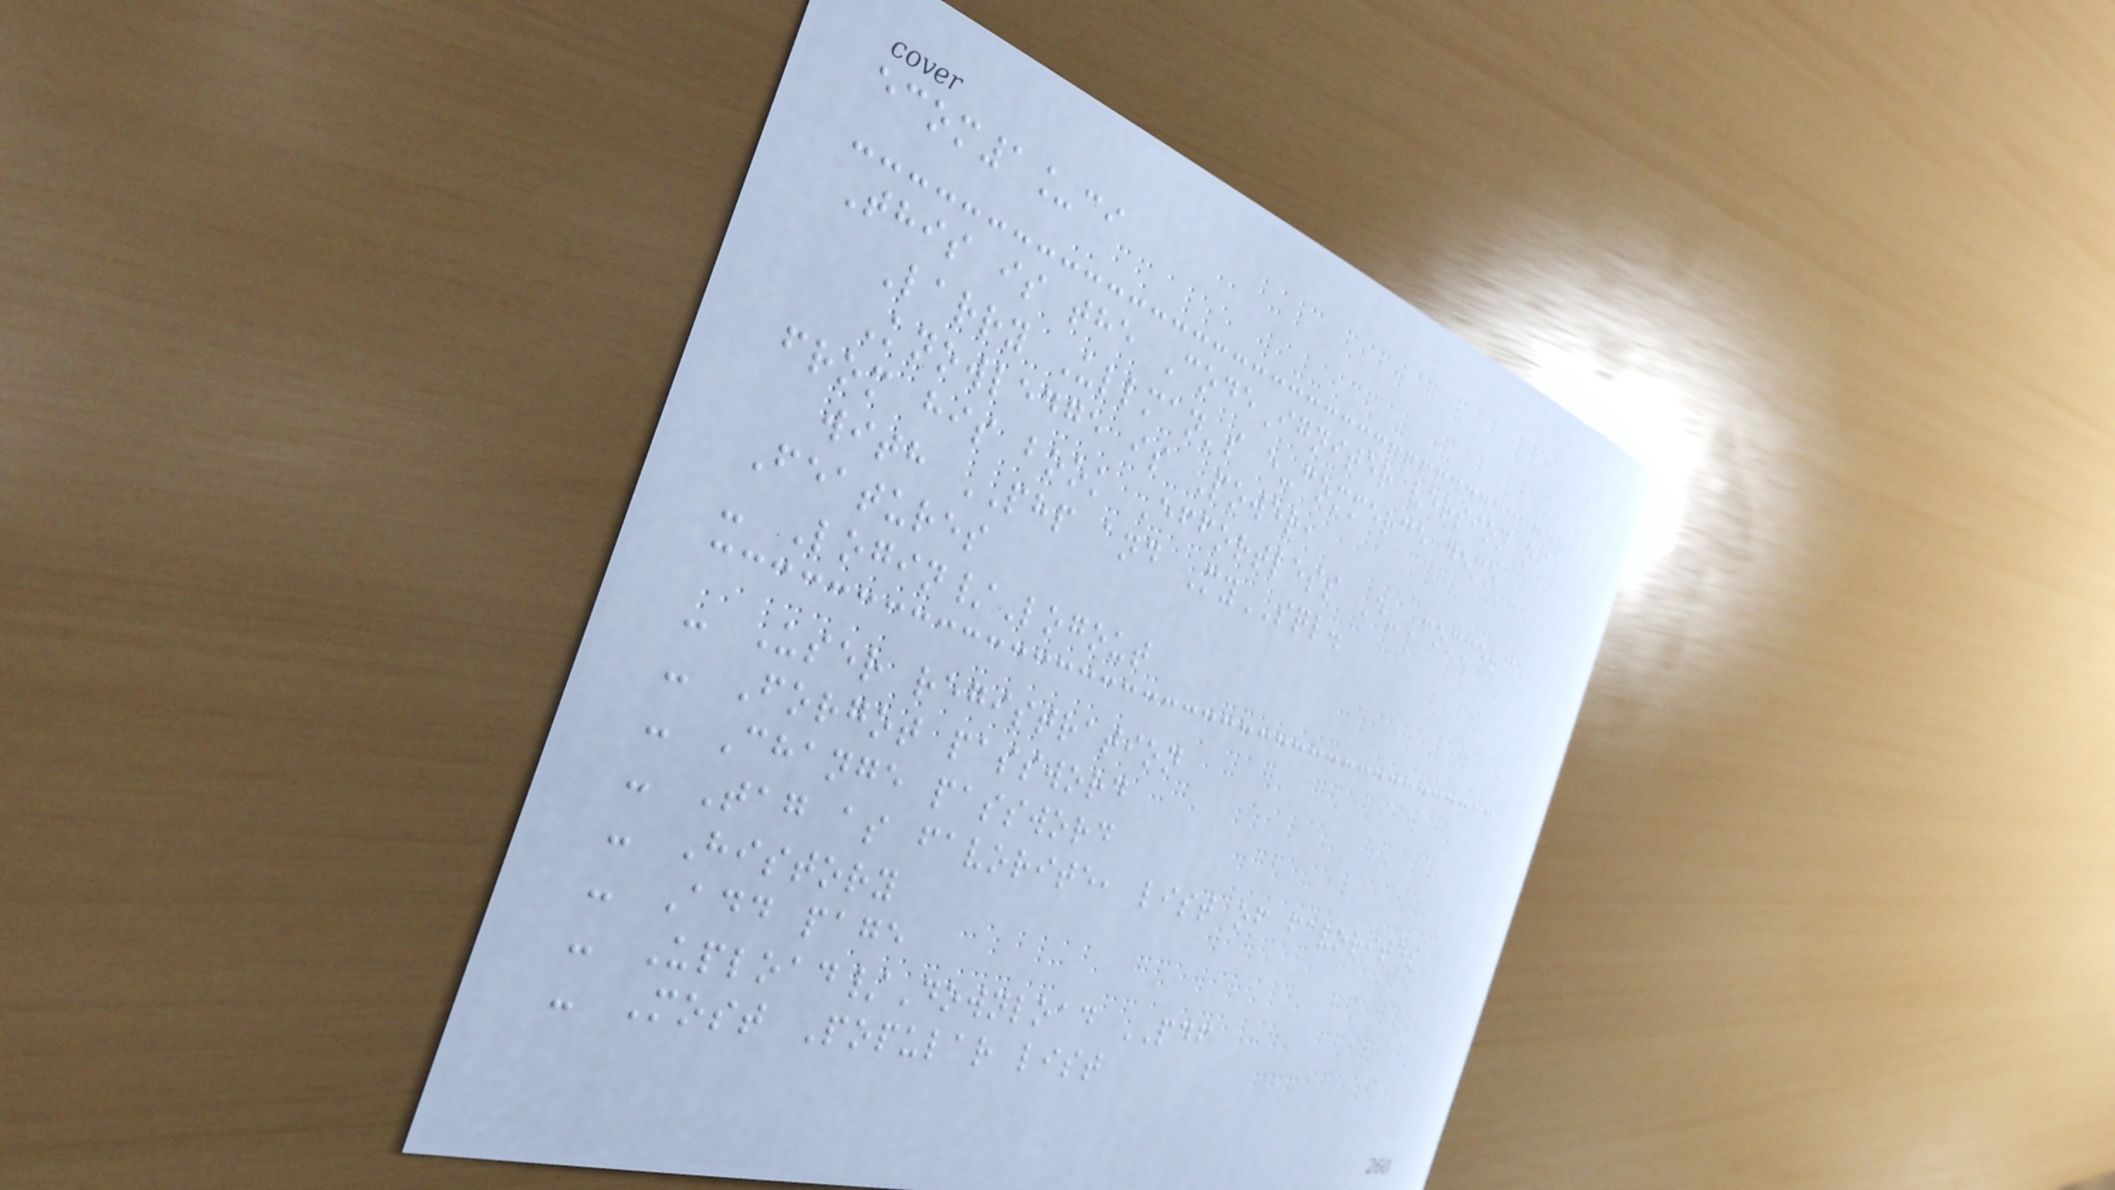ecom1_ci
This is the CodeIgniter version of
Larry Ullman's e-commerce demo
Knowledge is Power,
from his book Effortless E-Commerce
with PHP and MySQL.
Features
- Login/Logout
- User registration
- Forgot password
- Change password
- Tag as favorite, list of favorites
- History
- Add page
- Upload/Download PDF
- Most Popular list
